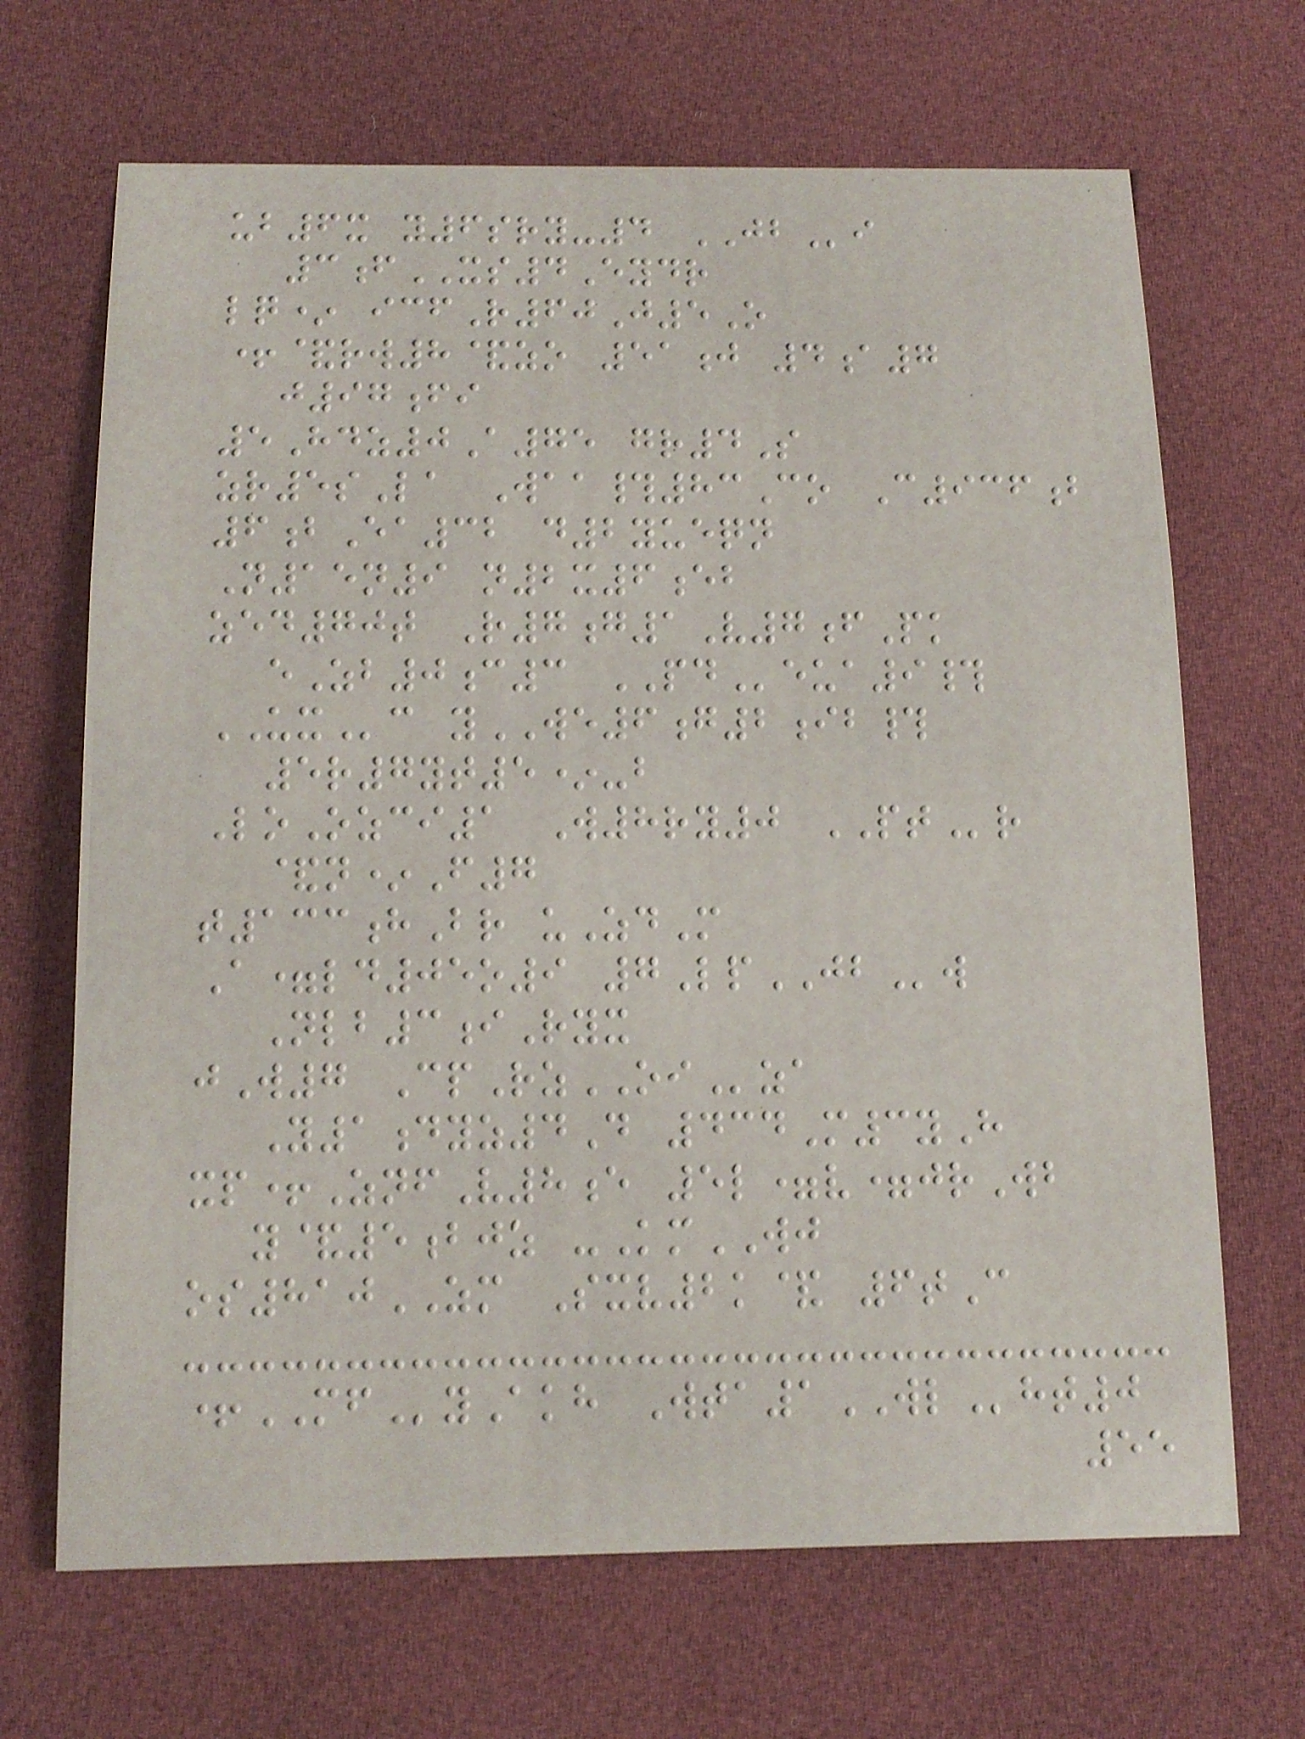ub6x y6sry-4 JBi
3fXS4Eydr
lq* icfR60J5O
+&rw8&zo 51j 4a7
j97fi
5Hdz0A75 gr4S
zr5sLa Waa#83Co C936b
6bEa32 d2yueqn
N15n9 n2x6eb
zed70t R7g1V7fPk
eZb0c3 PDeua9#
UXc yWE6g2ib#
5r7yt5*-b
LoOzci1 W8ry0 PTr
&n*F7
t133hBr uZdM
A=ld05o9 7LpJBw
Nlb3iRyx
jW7 CpRzOIza
Y1dyz4D 434M3yH
xp+ZnfV8e 5l=v=jrWb
y&5bjz -KmWJ
os810ZM Sxv2k& 6tC
+MFyAkh Wta1WLht0
55
